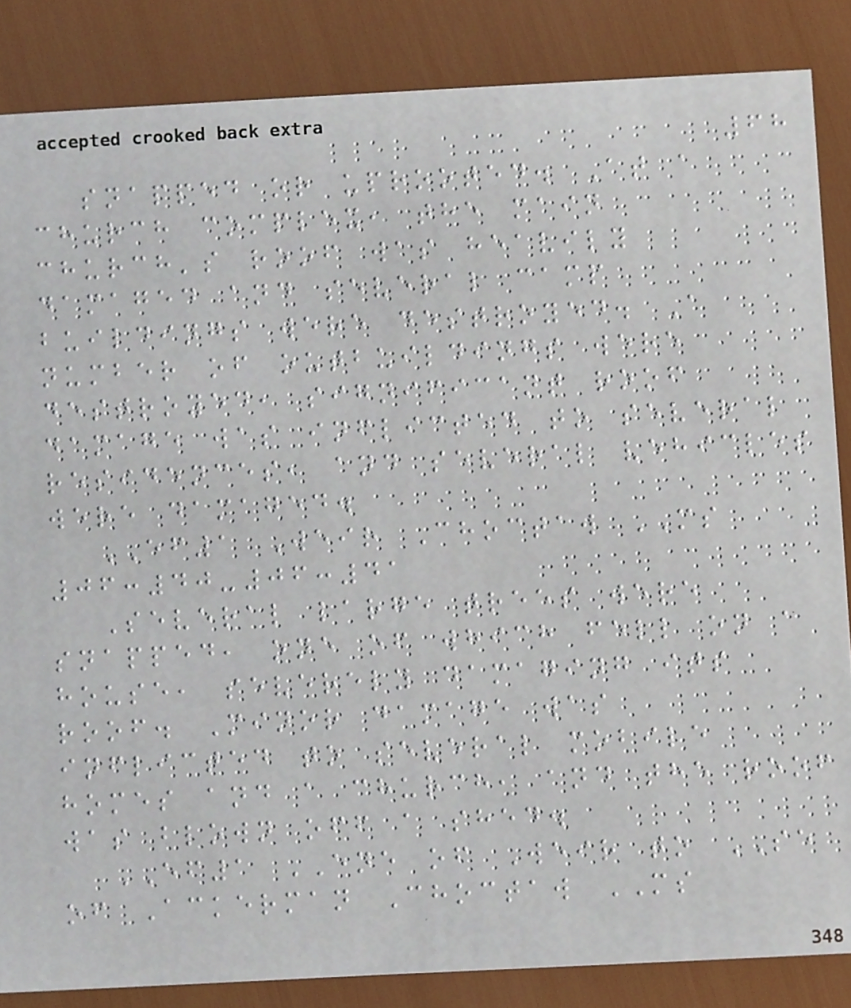68
snapped or uprooted. At a
church complex, the main
church's roof was heavily
damaged and several camp
buildings were destroyed. A
number of outbuildings were
destroyed, significant roof
damage was inflicted to several
residences, and several vehicles
were damaged.
EF1 Weir Choctaw MS
06:40-06:41
Several large trees were
snapped, one of which fell on a
house, severely damaging its
roof. Minor damage was
inflicted to several mobile
homes and a church, and the roof
was blown off a shed.
EF1 ENE of Weir to SE
of Ackerman Choctaw MS
